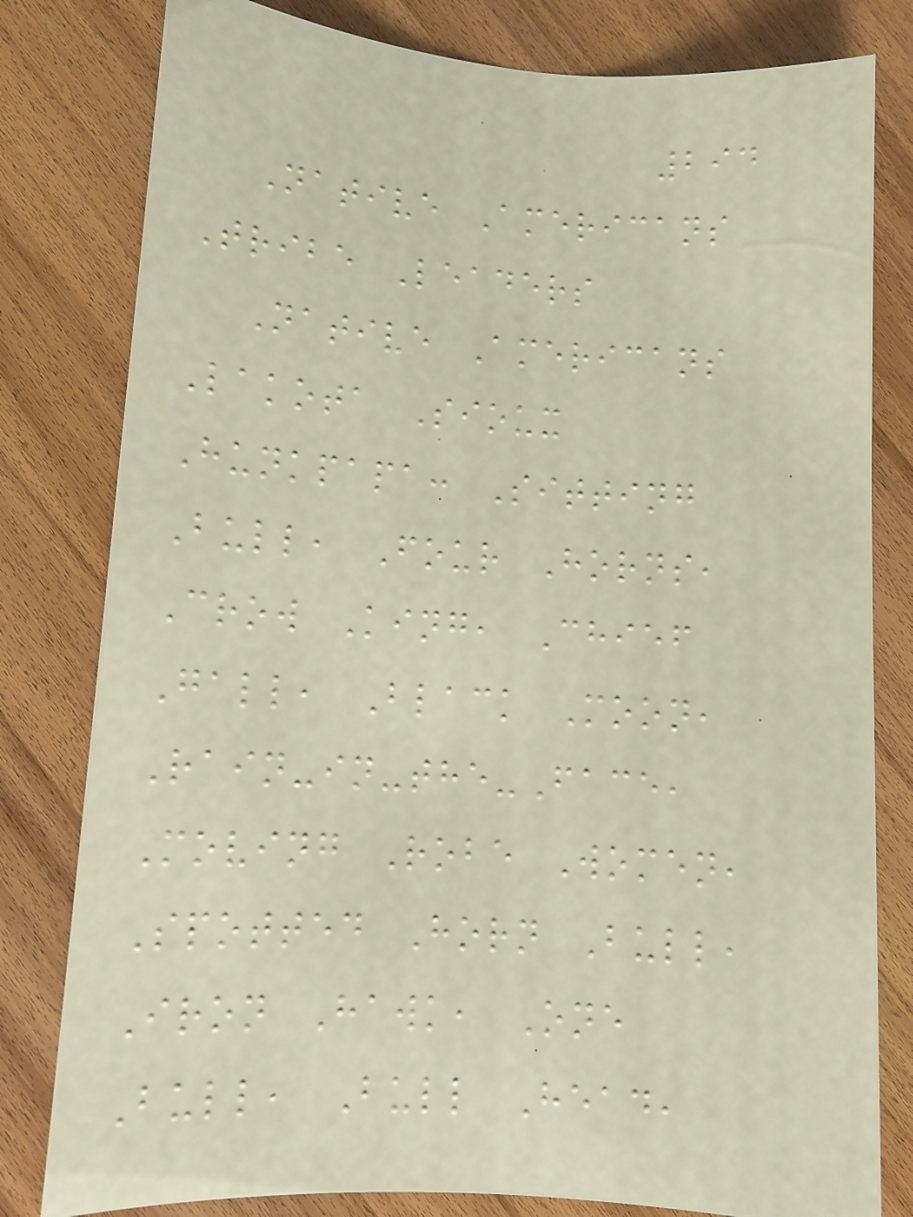294
Native Americans
Tribe Leaders
Native Americans
Lakota Sioux
Hunkpapa: Sitting
Bull, Four Horns,
Crow King, Chief
Gall, Black Moon,
Rain-in-the-Face,
Moving Robe Women,
Spotted Horn Bull,
Iron Hawk, One
Bull, Bull Head,
